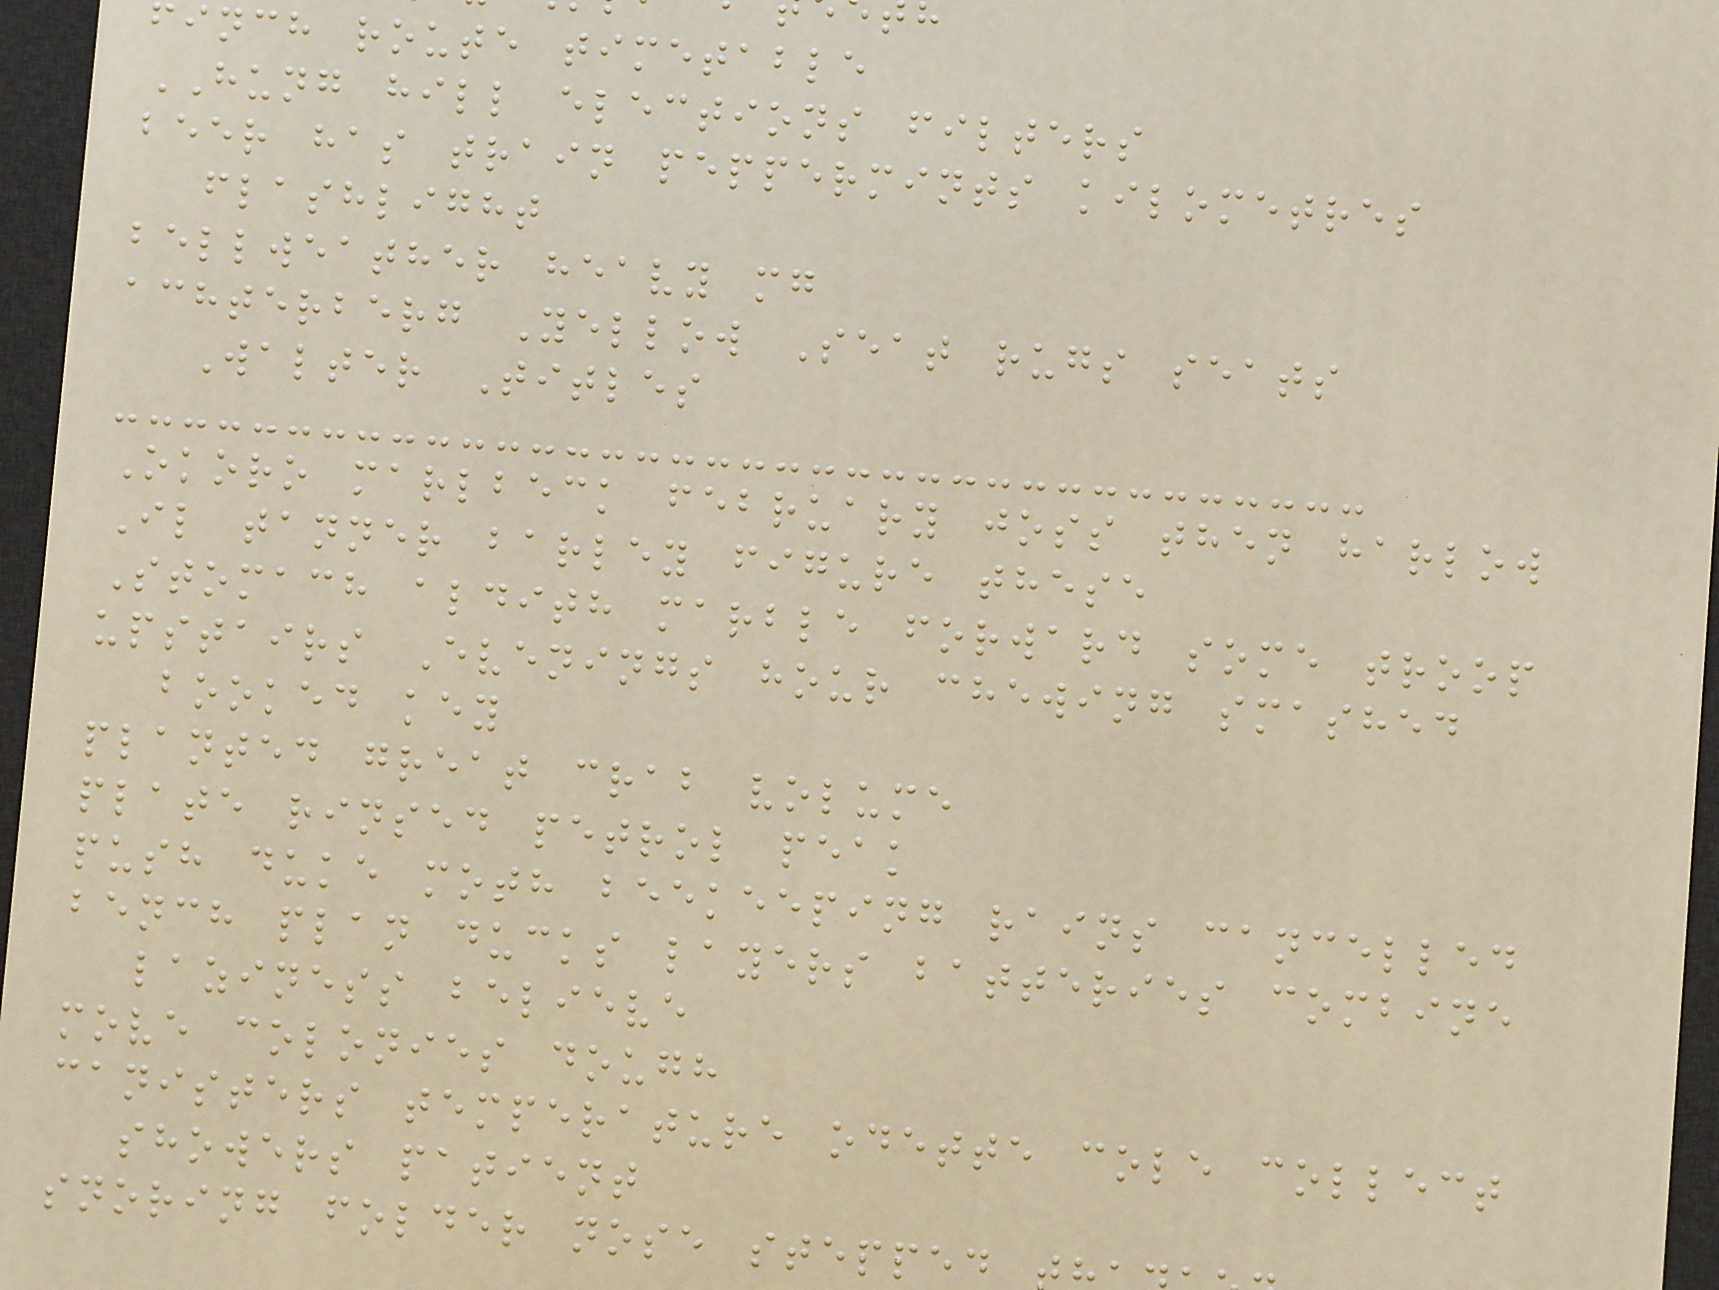finch route timetable
HUNG hill elections filters
beer has train peppermints kilometres
flashlight
bellweather heavy mg
achterberg Yellow Seat rugs seats
Walter Titles
Okoro marlbeck february joss then harlow
Il tanner barley figure these
Stomach aldith marble forward some troop
upstairs Evenings hour chewing smashed
booked key
planted great crab volume
plate rinsed petrol peak
push duke moth beekeeping rains cancelled
bench plan ducks layers batteries combine
laziness believe
move colonies dough
canisters temperature odette cole collect
showers patient
snoring folder nose stepped
